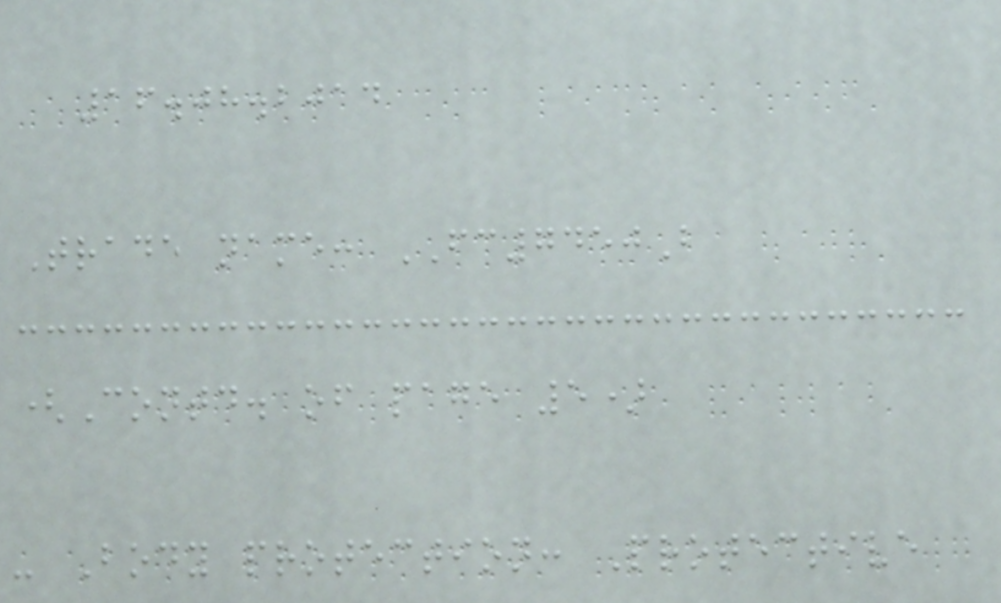16.08.2014
Trade name: FC7450B
(Contd. of page 5)
- Body protection: Protective
